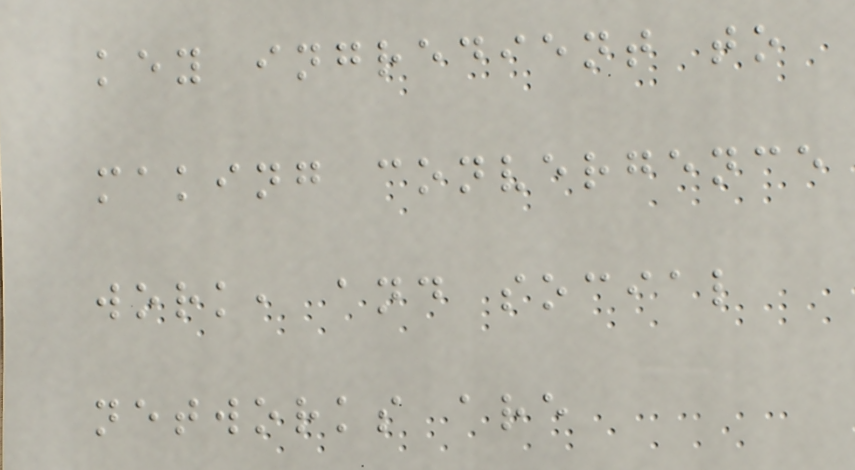key ingredient to
making convergence
work, and social
networks are
